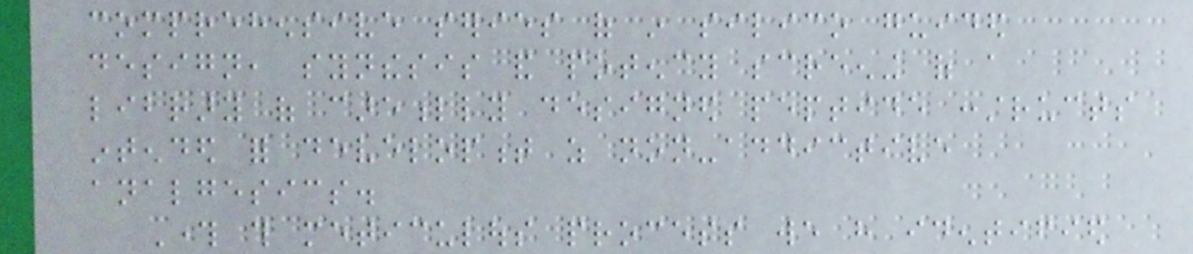comprehensive series of in silico guided
design, synthesis and potency screening of a
library of carefully designed peptide constructs
intended for development as non-addictive
analgesics.
Through this meticulous process we have identified
